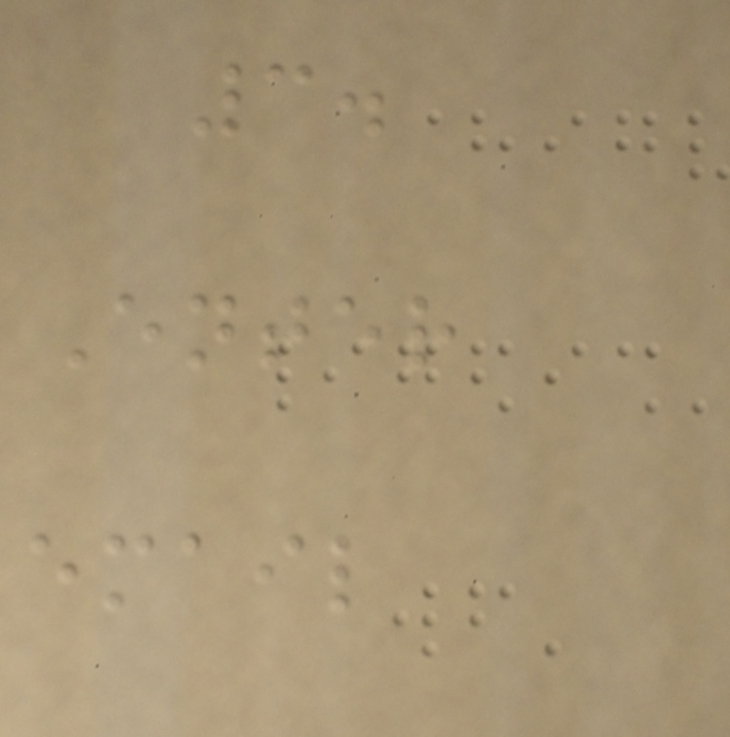3.
Enter
email
